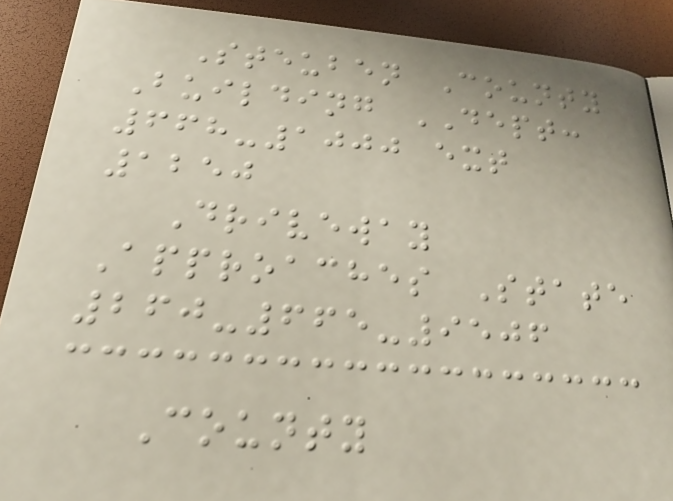Steuben County
Building DEPT:
668-1000 ext
1250
Driveway
Approaches State
260-665-9506
County
